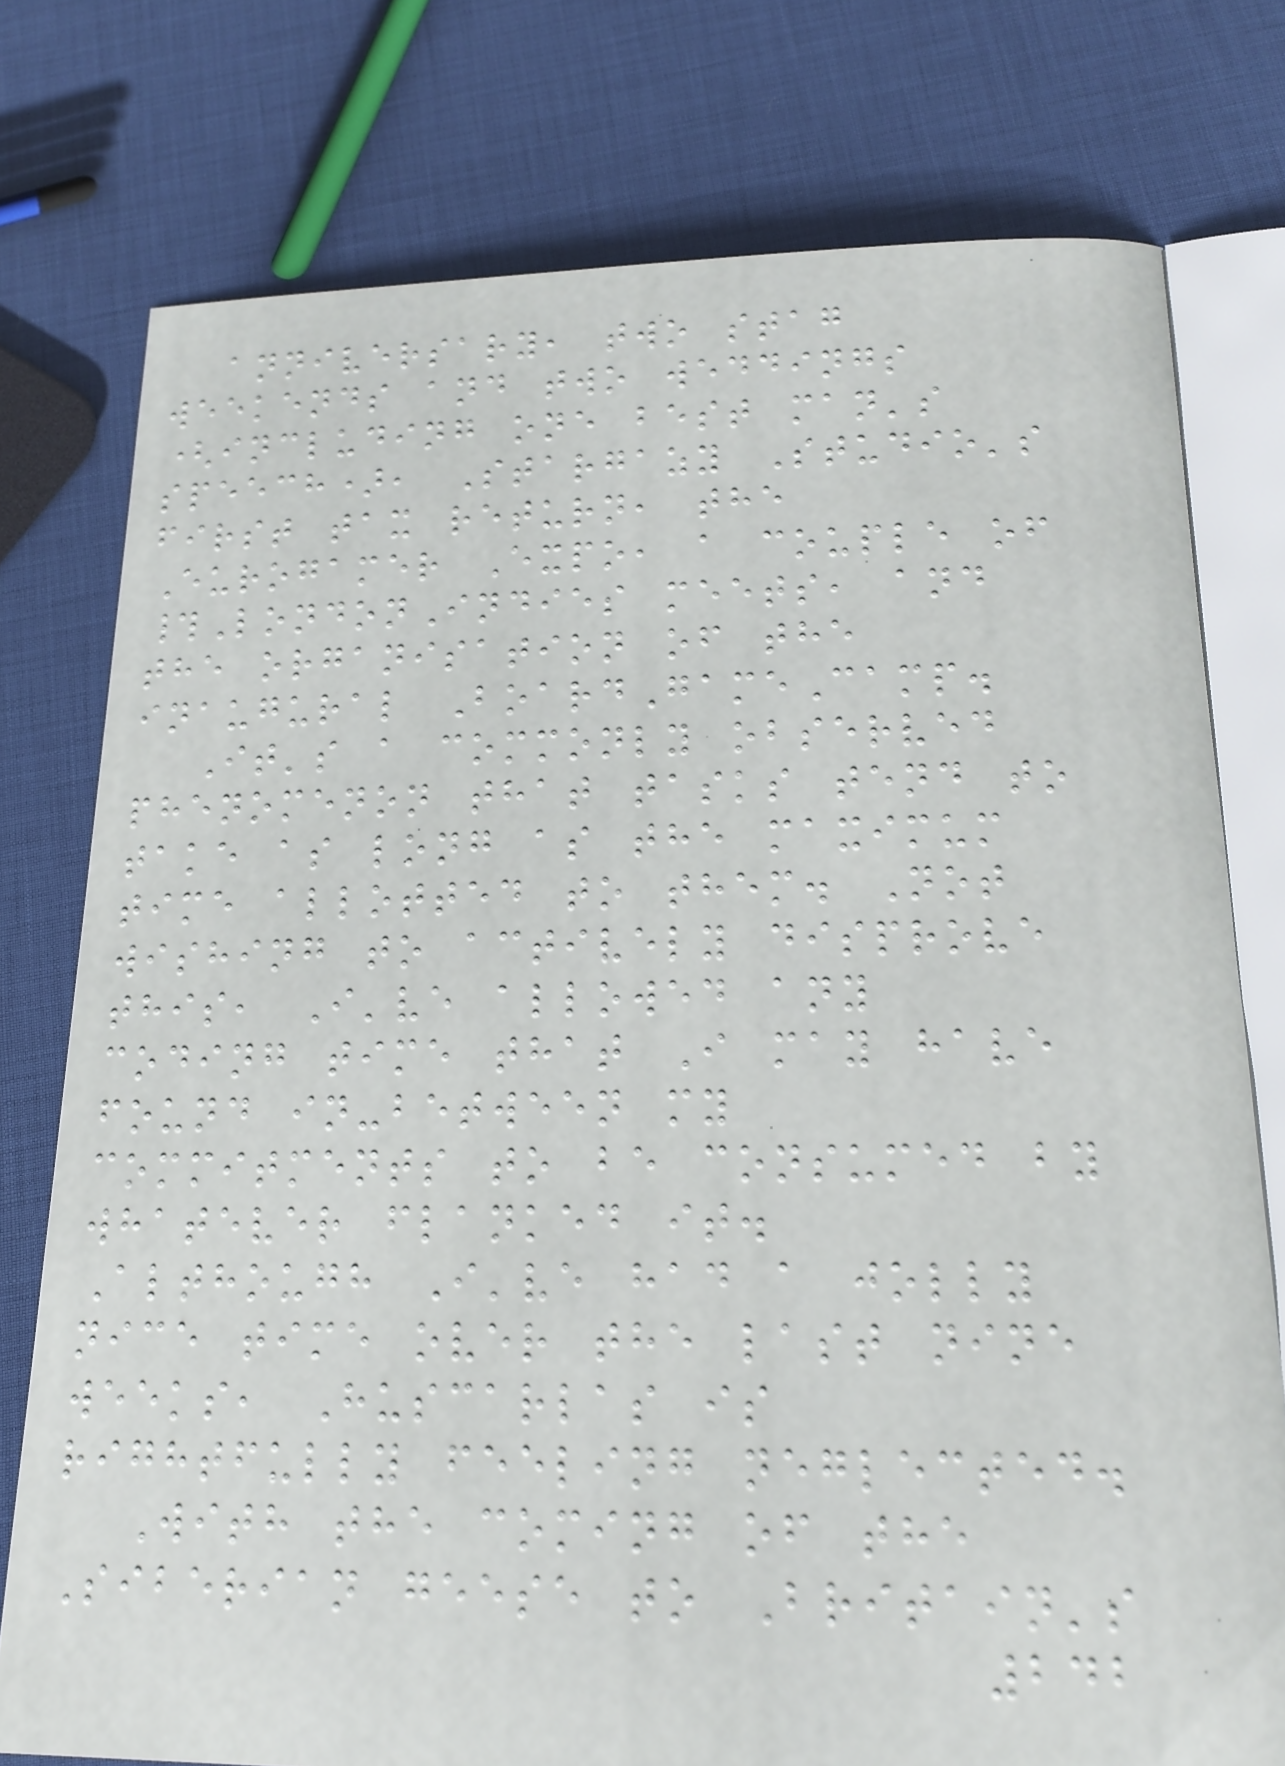anniversary, two stag
weekends and two weddings
(including one best man's
speech), Stargazy Studio's
first tax return, the
Eurogamer Expo, a couple of
#LondonIndies meets, and
the organisation of the
inaugural BoardGameCamp.
It's a commonly observed
phenomenon that tasks tend to
take as long as the maximum
time allotted to them. Not
wishing to actively disprove
this, I've allowed any
coding time that I may have
found in-between my
commitments to be consumed by
whatever flanked it.
Although I've had a jolly
nice time over the last nine
weeks, Huscarlas is
rightfully feeling neglected.
With the coming of the
Siberian geese to Britain's
242
